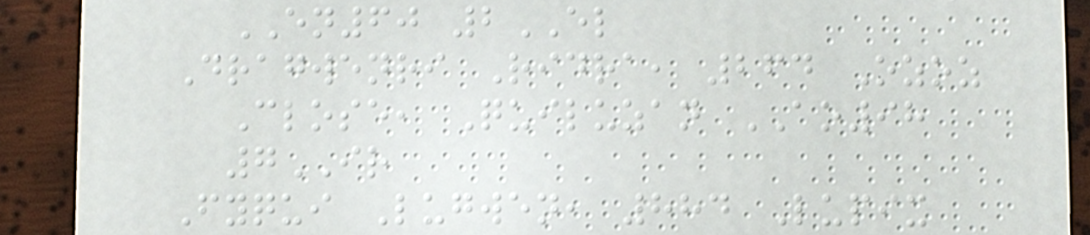EN60 2EL
Dragwenri Ridra, 264 Ozoz
Close, Quiluzan AO98
7IR
Fyqui Lugwen, 884 Lupix
